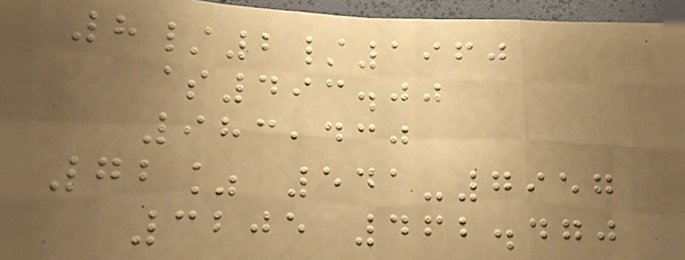8/2/1960
$493.00
983,430
72% 541-7957
3205 462.470
